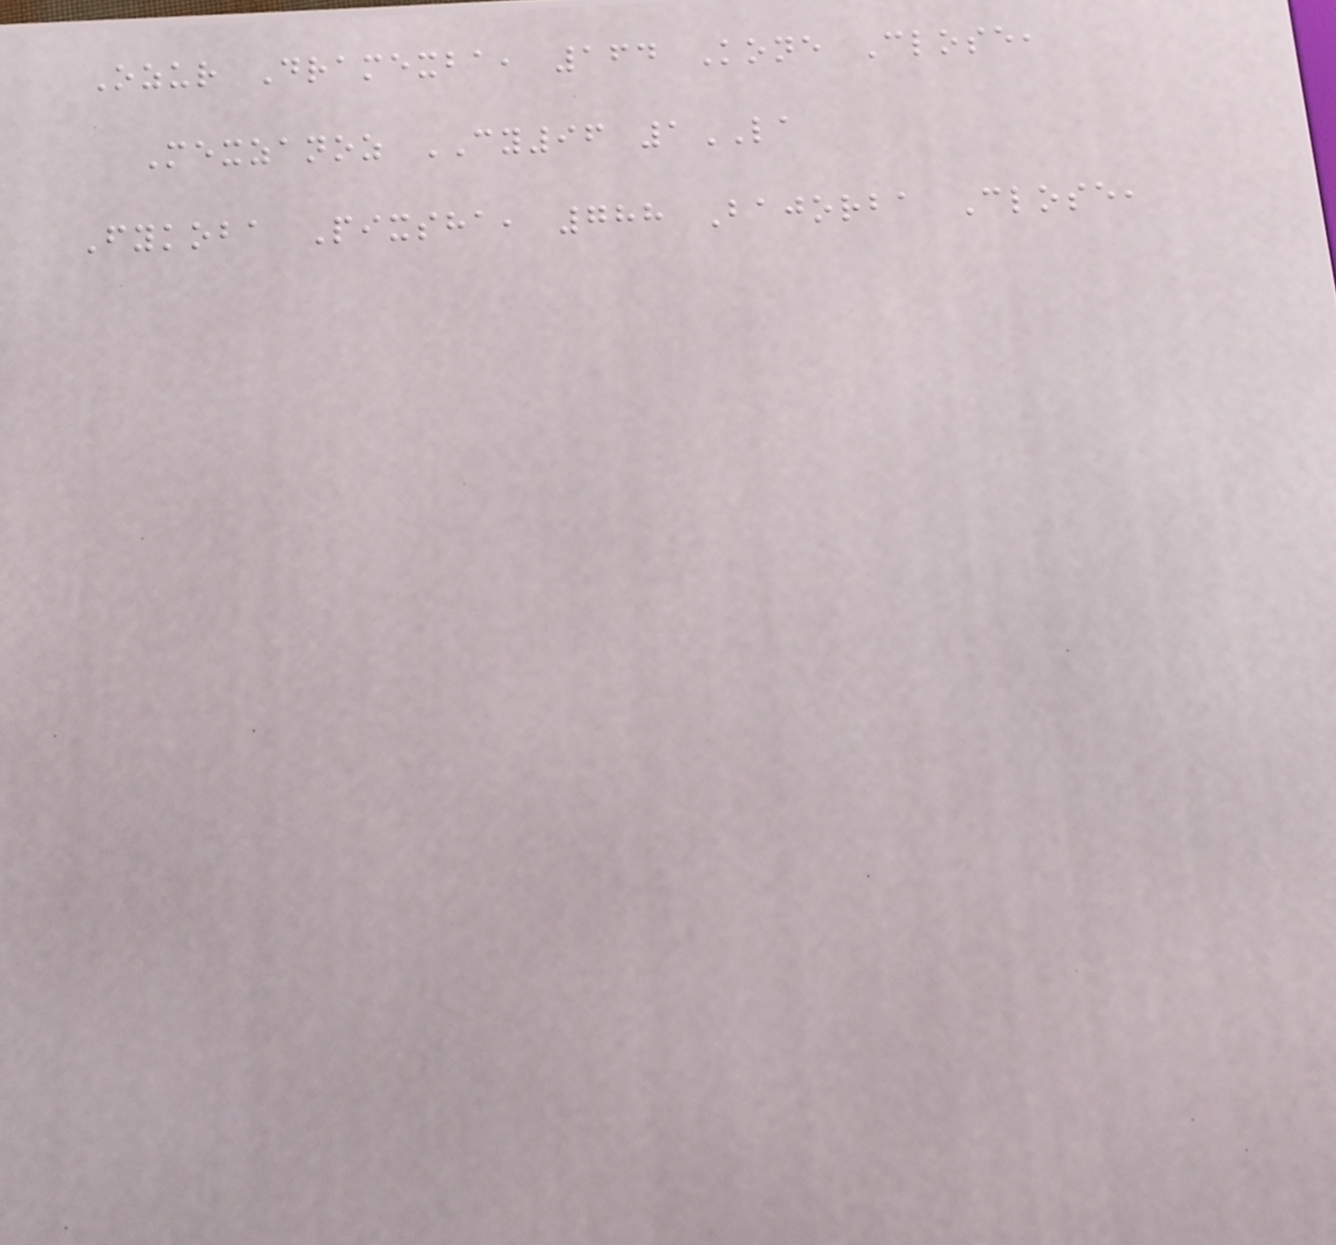Ozur Dramexba, 164 Kone Close,
Mexzanoz CY96 1LA
Fykoba Pixsha, 788 Bajorba Close,
